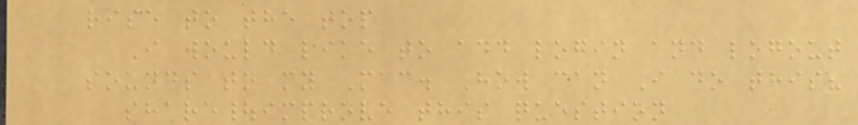rise to the top
I would like to add login and logout
sounds to my Mac. How can I do this?
share|improve this question
